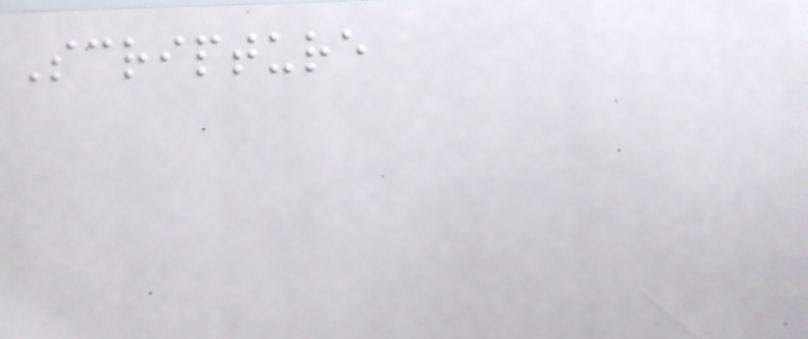Scripture
